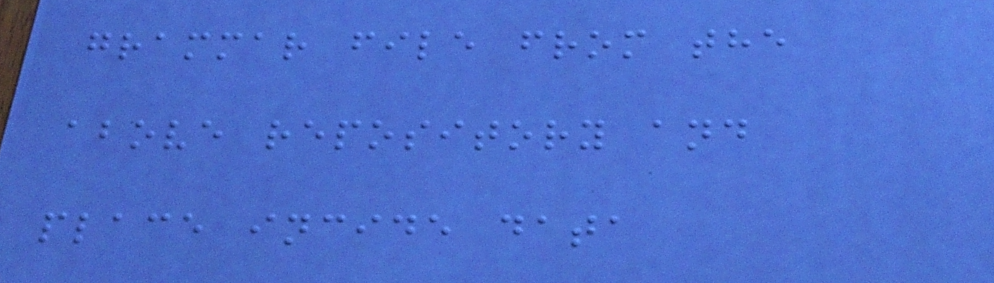grammar file from the
above repository and
place incide data
